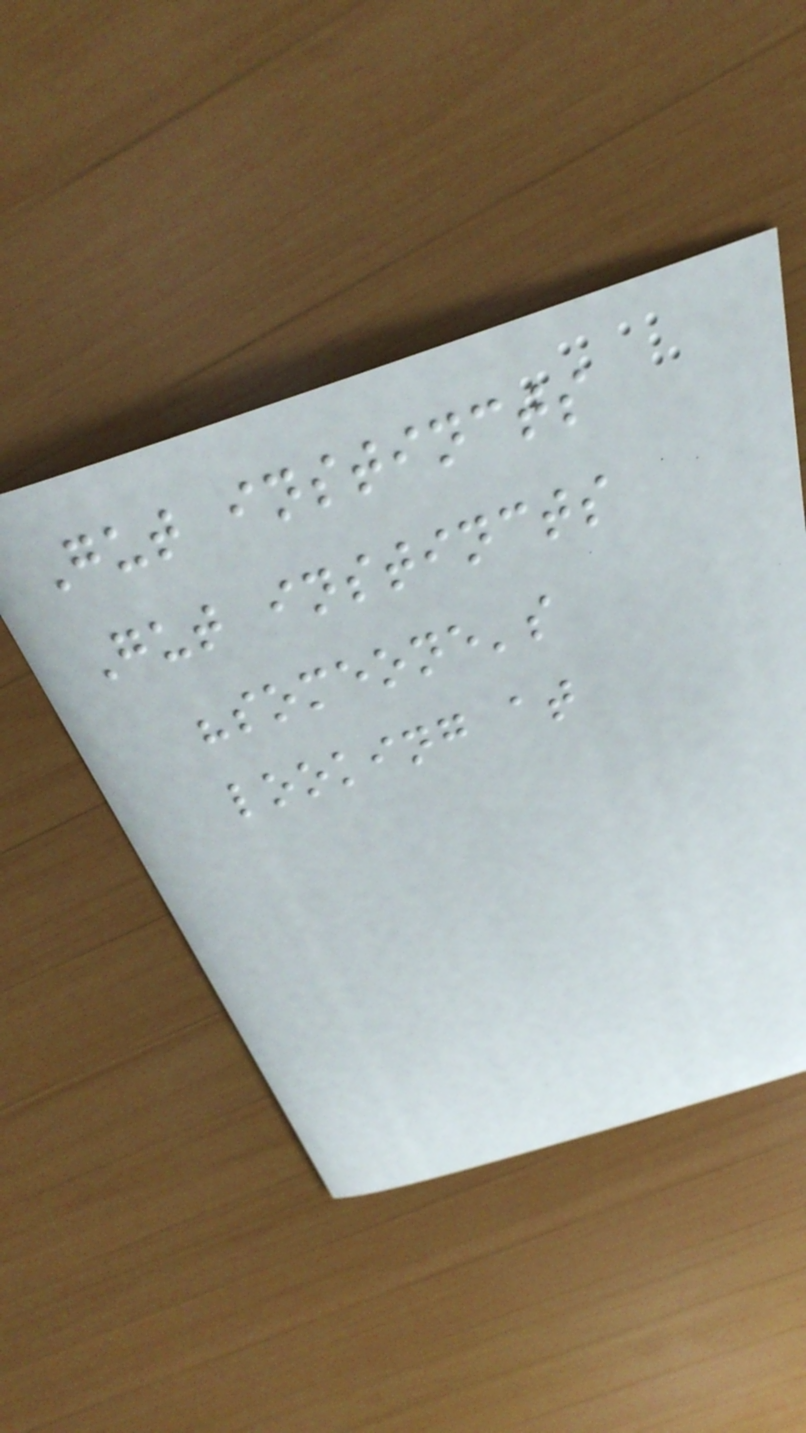Gut instincts
Gut instincts
"someone's
looking at
